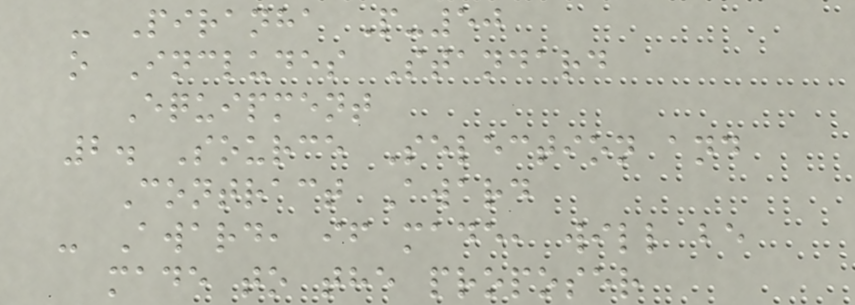- Piranha P-50
o Includes Standard
Equipment
2. Source Selection and
Contract Award
- Award, if made, will be
made to the proposer
